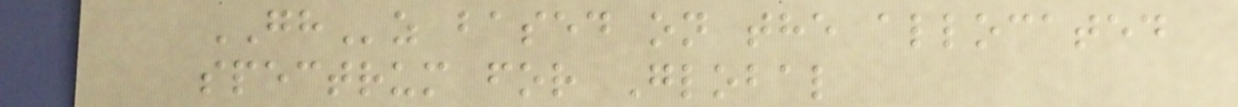GHz based on the allocated
spectrum for Global
